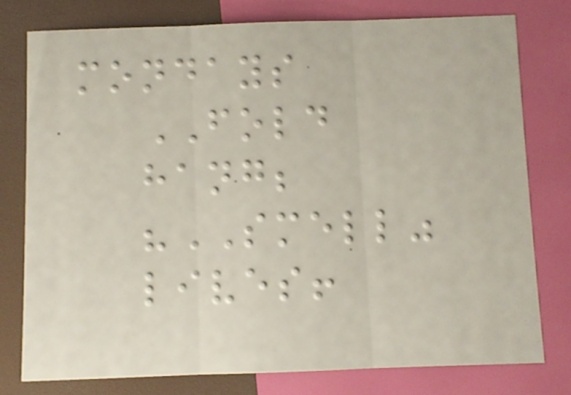mondays
FOLD
hang;
"SMELL"
lives!
